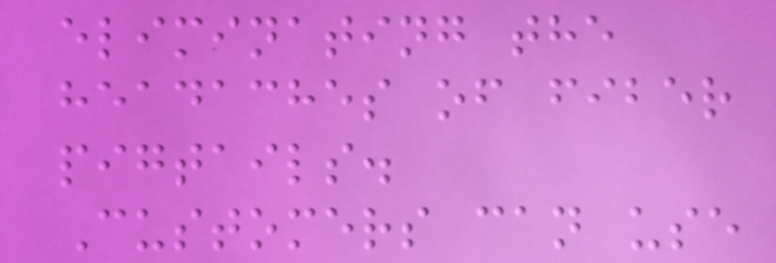eliminating the
headaches of fiber
pigtails.
Customers can use
